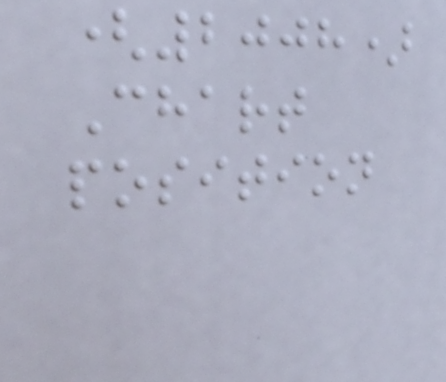(2008)
Chart
position
